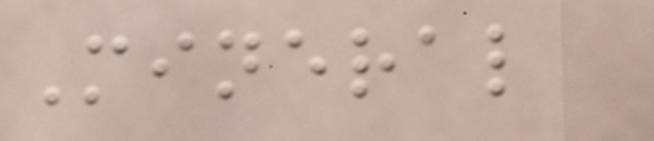Mineral
